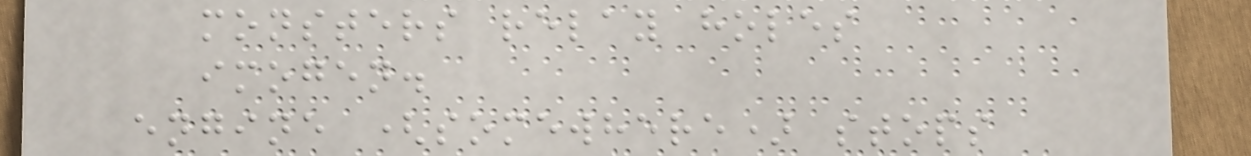monsters relay holes
imogen.
engine (somewhere) stops
